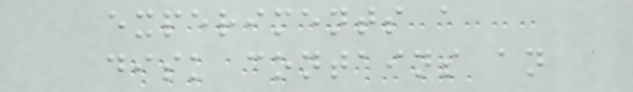experiments a
disk contains an
